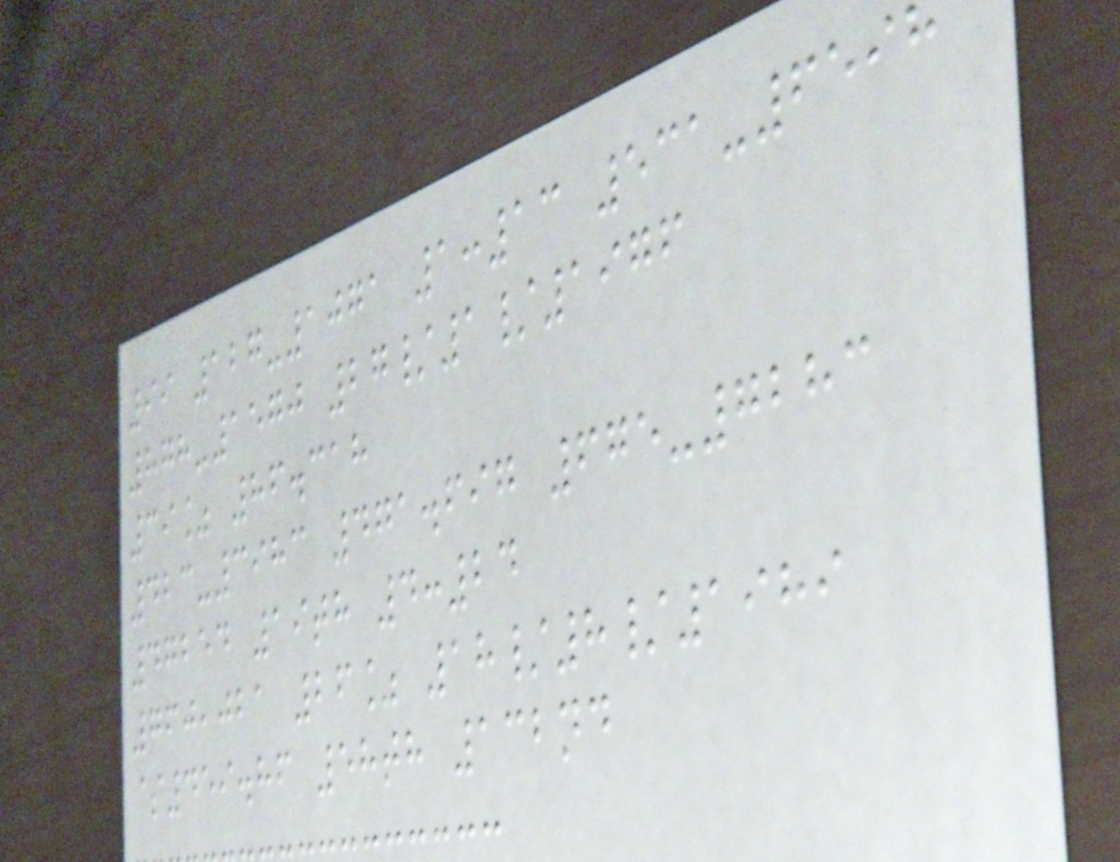99 127-1071 1:13 531-6598
878-1570 27/1/1976
39% 86.318
423-3983 471.697 675-7283
47254 19th 4:24
760,021 26% 18/8/1989
$459.86 58th 132nd
